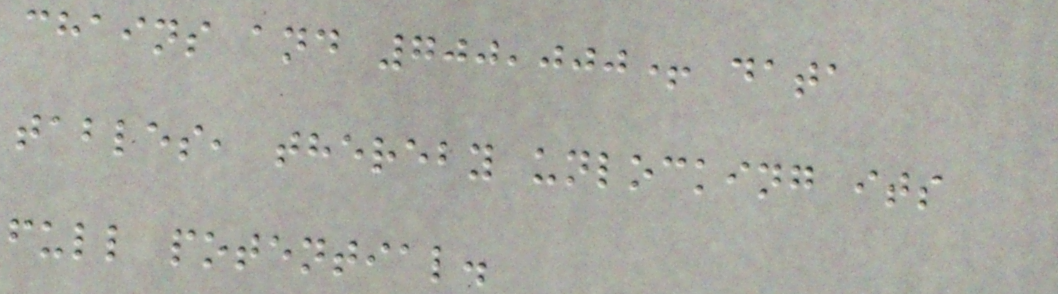chains and 700,000+ data
tables, thereby unlocking its
full potential.
